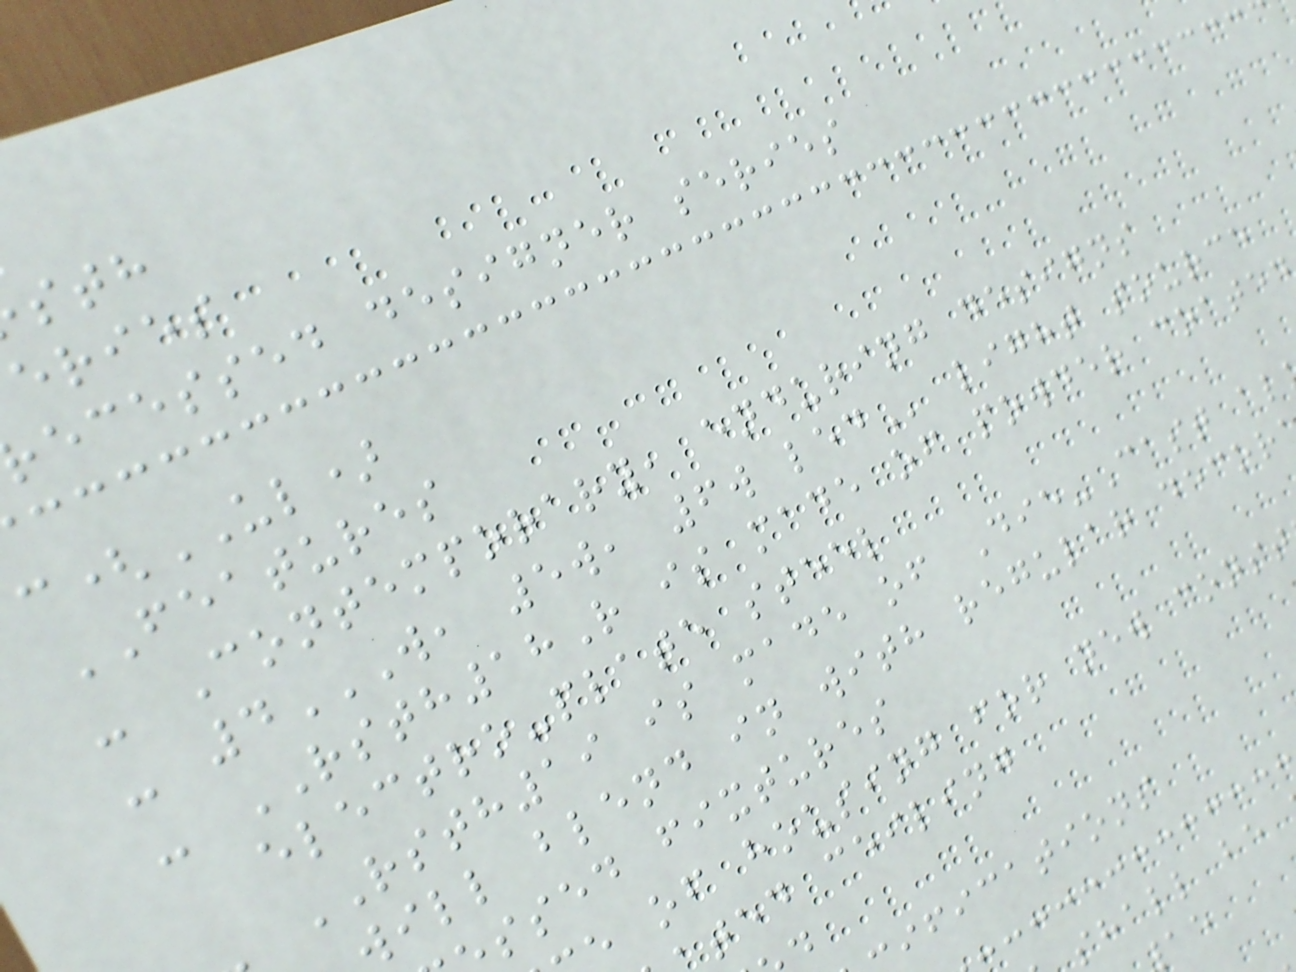eries
ecessed designer series
c(UL)
FEATURES
- Contemporary, enduring designs
- 4W, 5W, 6W LED light source
- RSTH18R is made of powder coated
electro-plate steel
RSTH19 is made of Die-Cast al
will blend in with regular decor
ssed fixtures
e of housing for new const
ted ceiling
ifications
